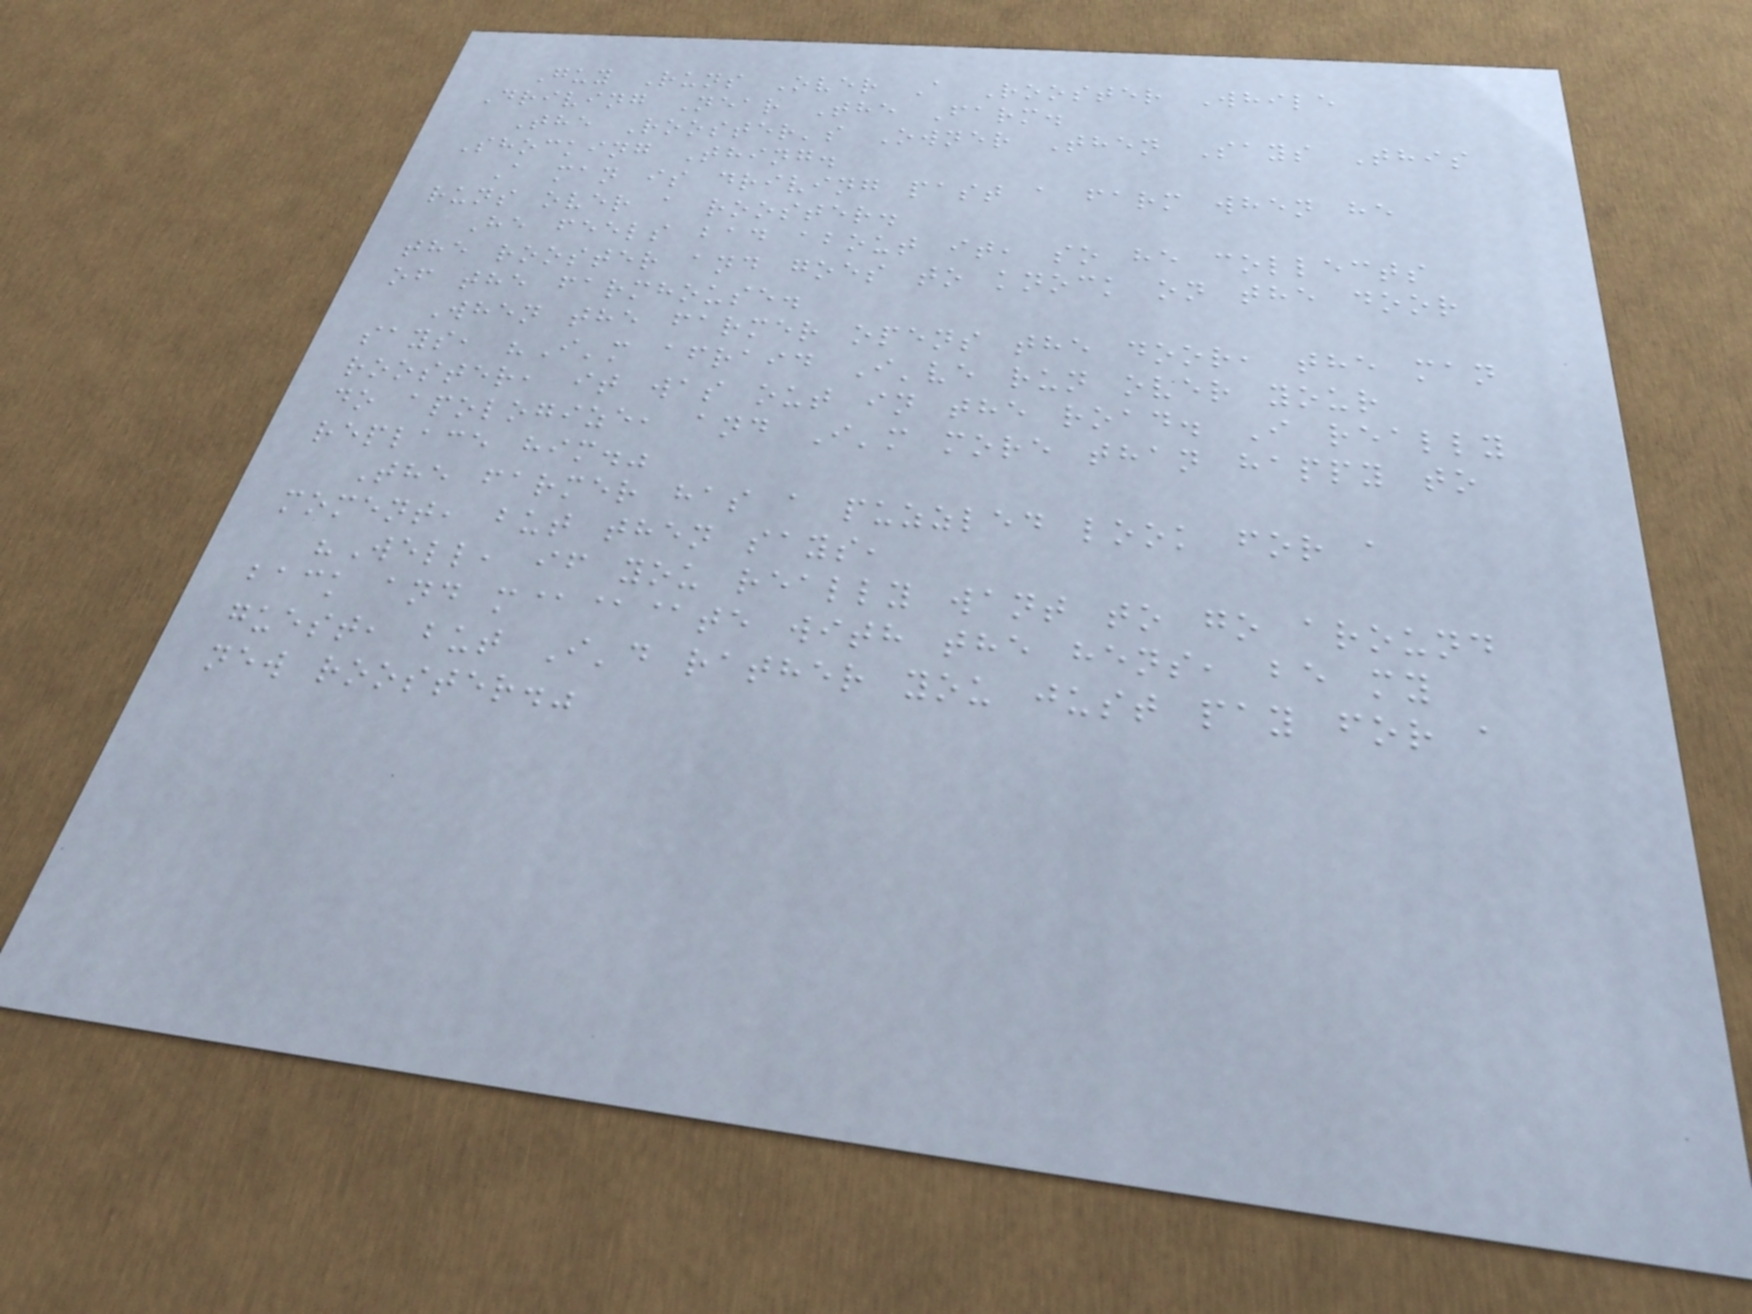Guy Runs Over A Rooster While
Driving Near The Farm.
The Rooster's Owner Then Says This
Shocking Thing.
A man is driving past a farm when he
runs over a rooster.
He feels bad about it, so he collects
the rooster and goes to knock on the door
of the farmhouse.
When the farmer opens the door, the man
says, "I'm afraid I've run over your
rooster, it was out in the road. I really
do apologize, and I'm more than happy to
replace him."
The farmer has a puzzled look for a
moment, but then says,
"Well, if you really want to go around
back and m@@@te with the hens, be my
guest, but I'd rather you just pay for a
new rooster."
